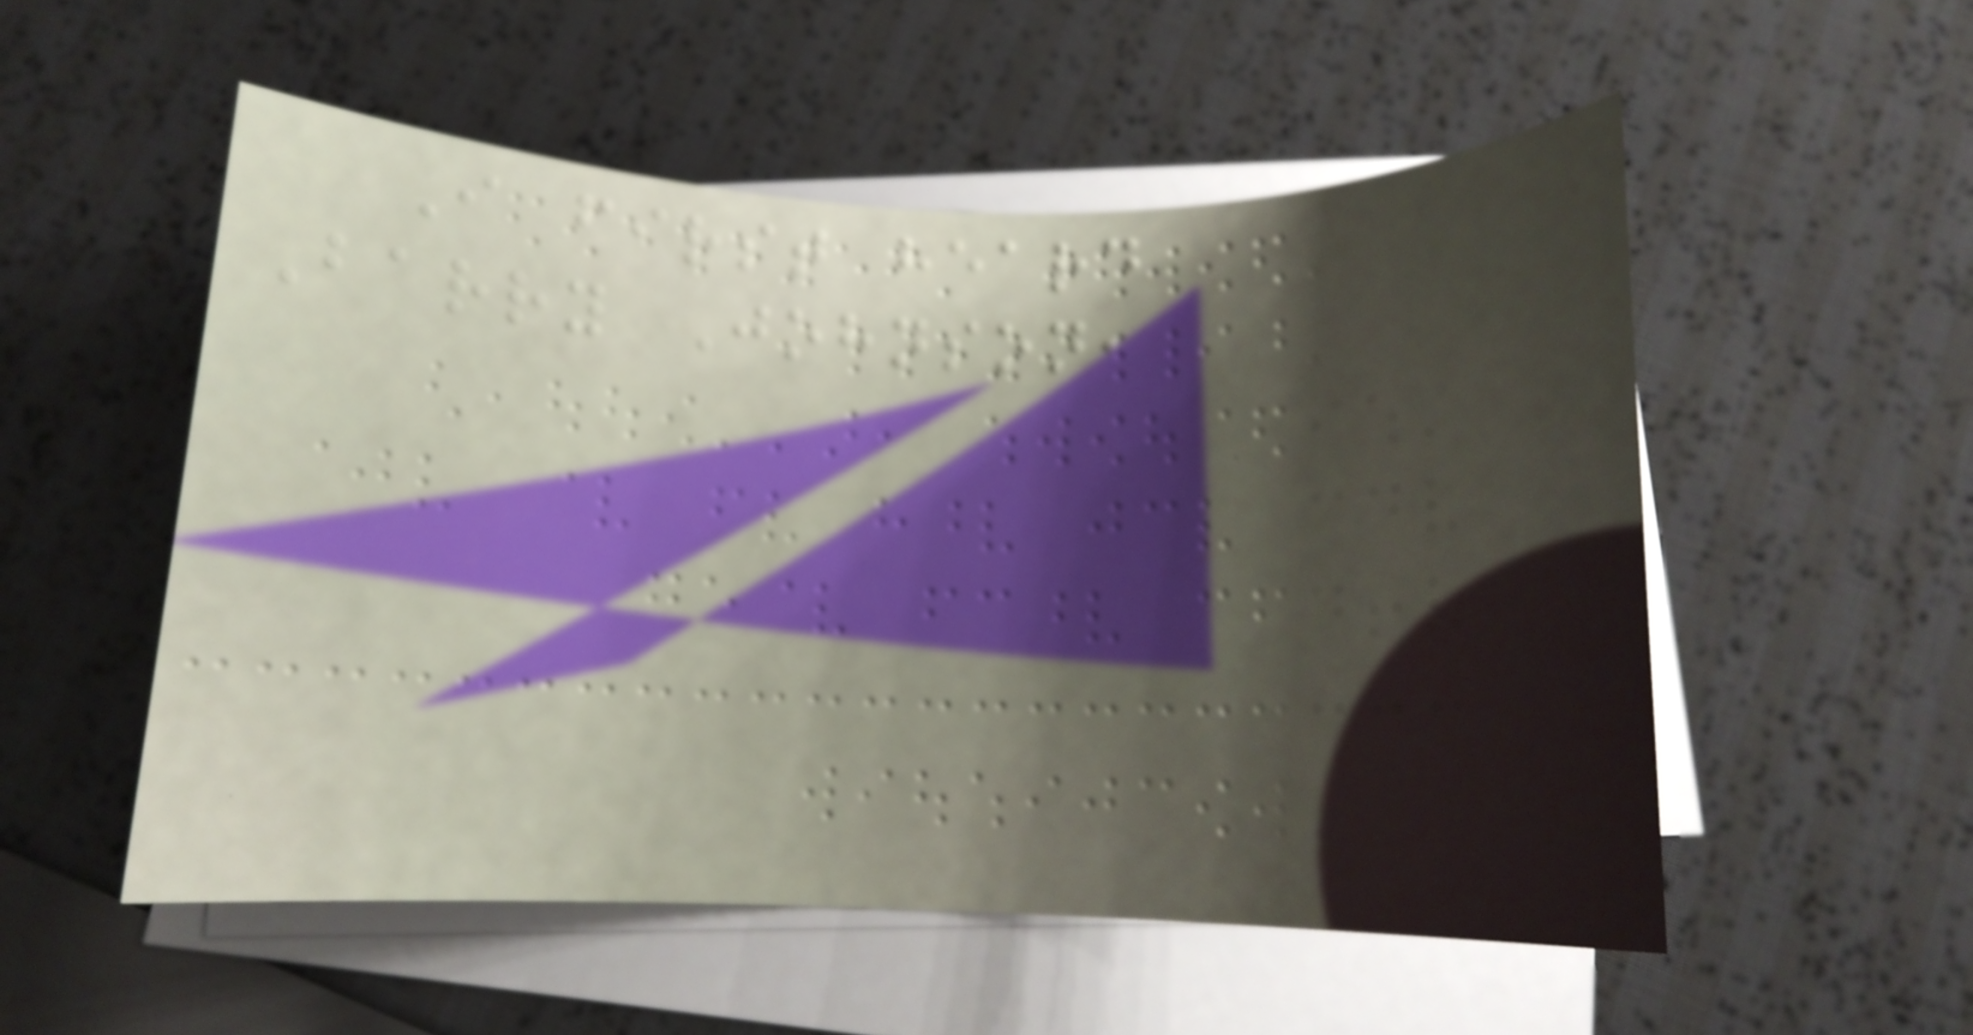I first heard
Barry Johnson,
